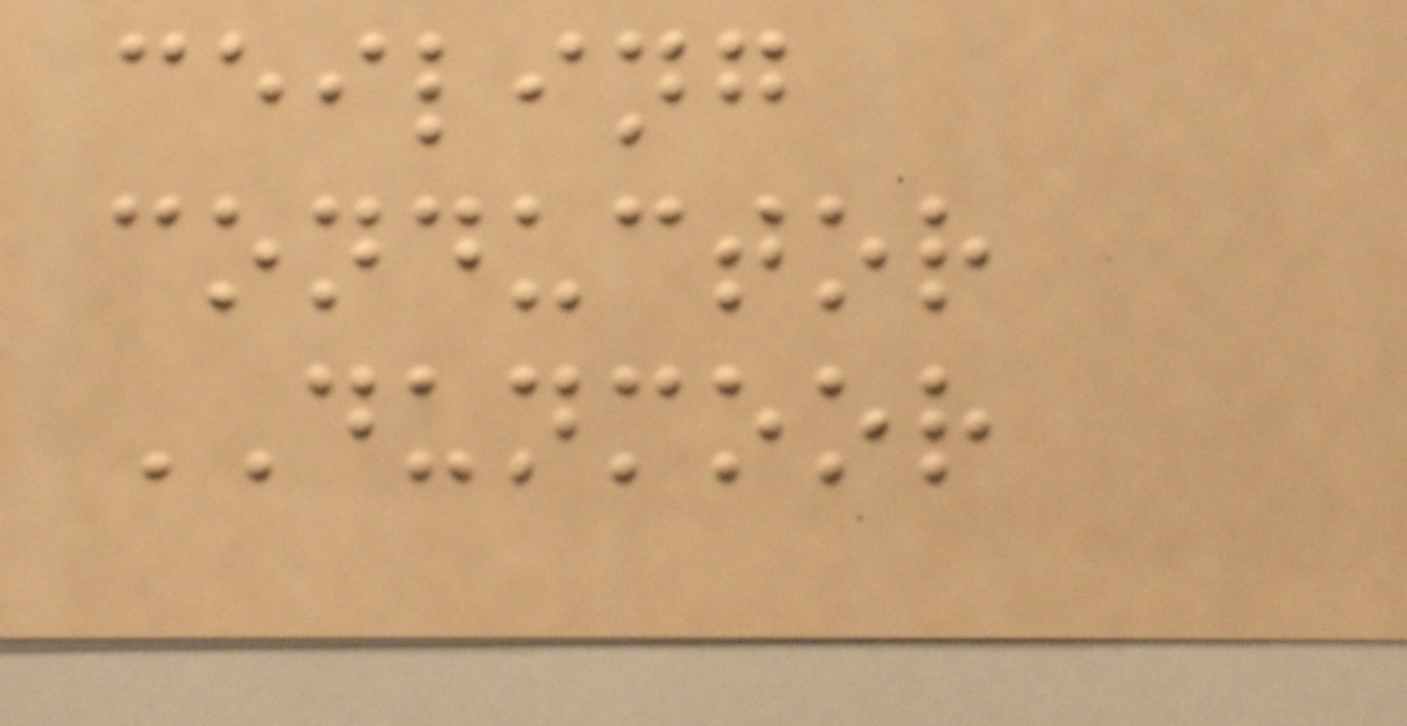ceiling
conductor
DUNMOOR
